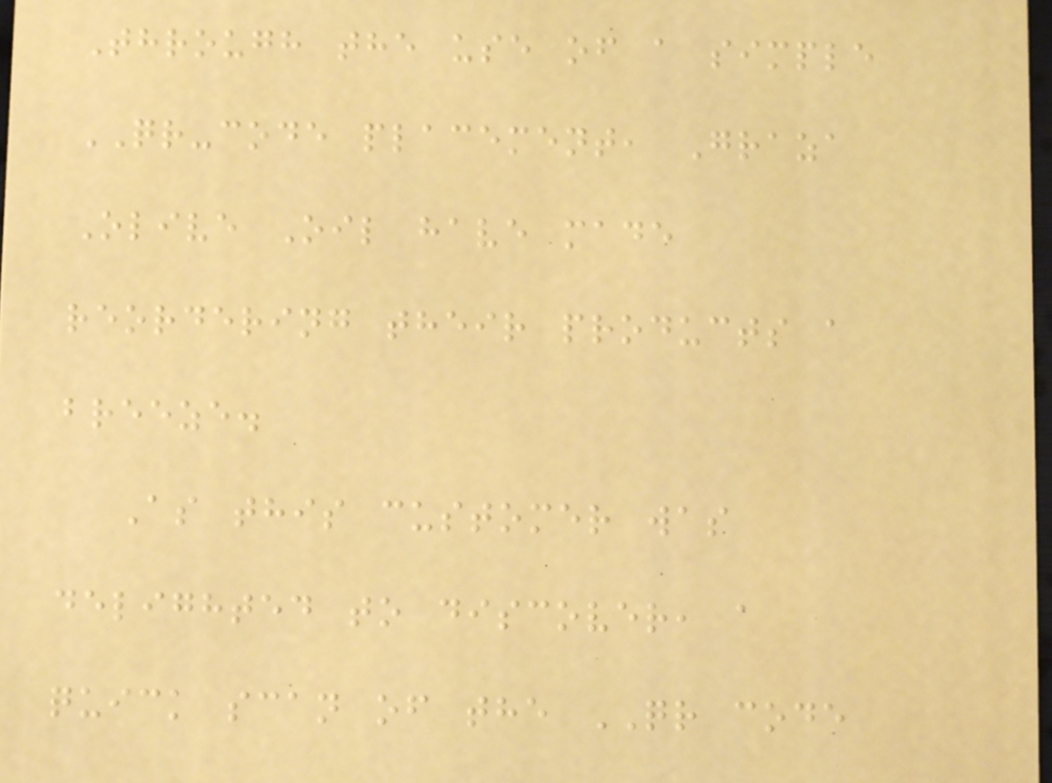Through the use of a simple
QR-code placement, Graza
Olive Oil have made
reordering their products a
breeze.
As this customer was
delighted to discover, a
quick scan of the QR code
